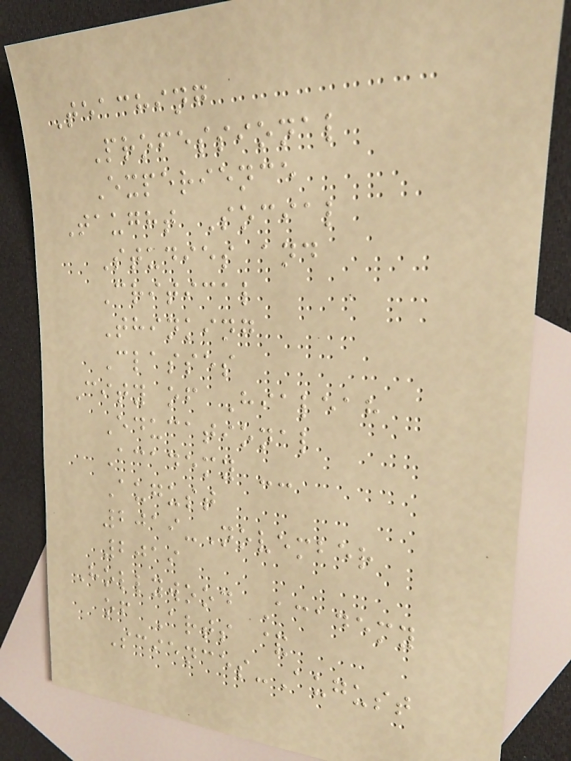Teaching
Professional
Experience
Taught Social
Studies and
Critical
Thinking
Classes
City of Hialeah
Educational
Academy --
August
2019-November
2019
Hollywood Academy
of Arts &
Sciences-August
